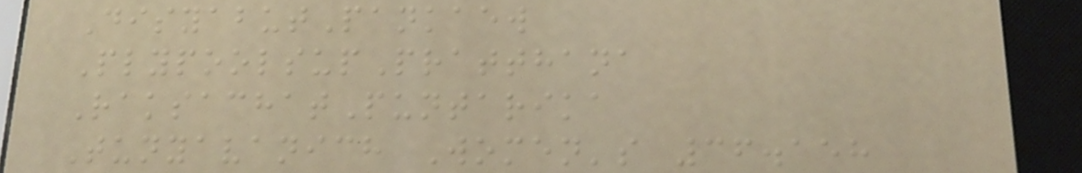DisyabutPankaew
PlypoolsupPratthana
RaksachatPuntarika
Tunyavanich Women's 36.158
